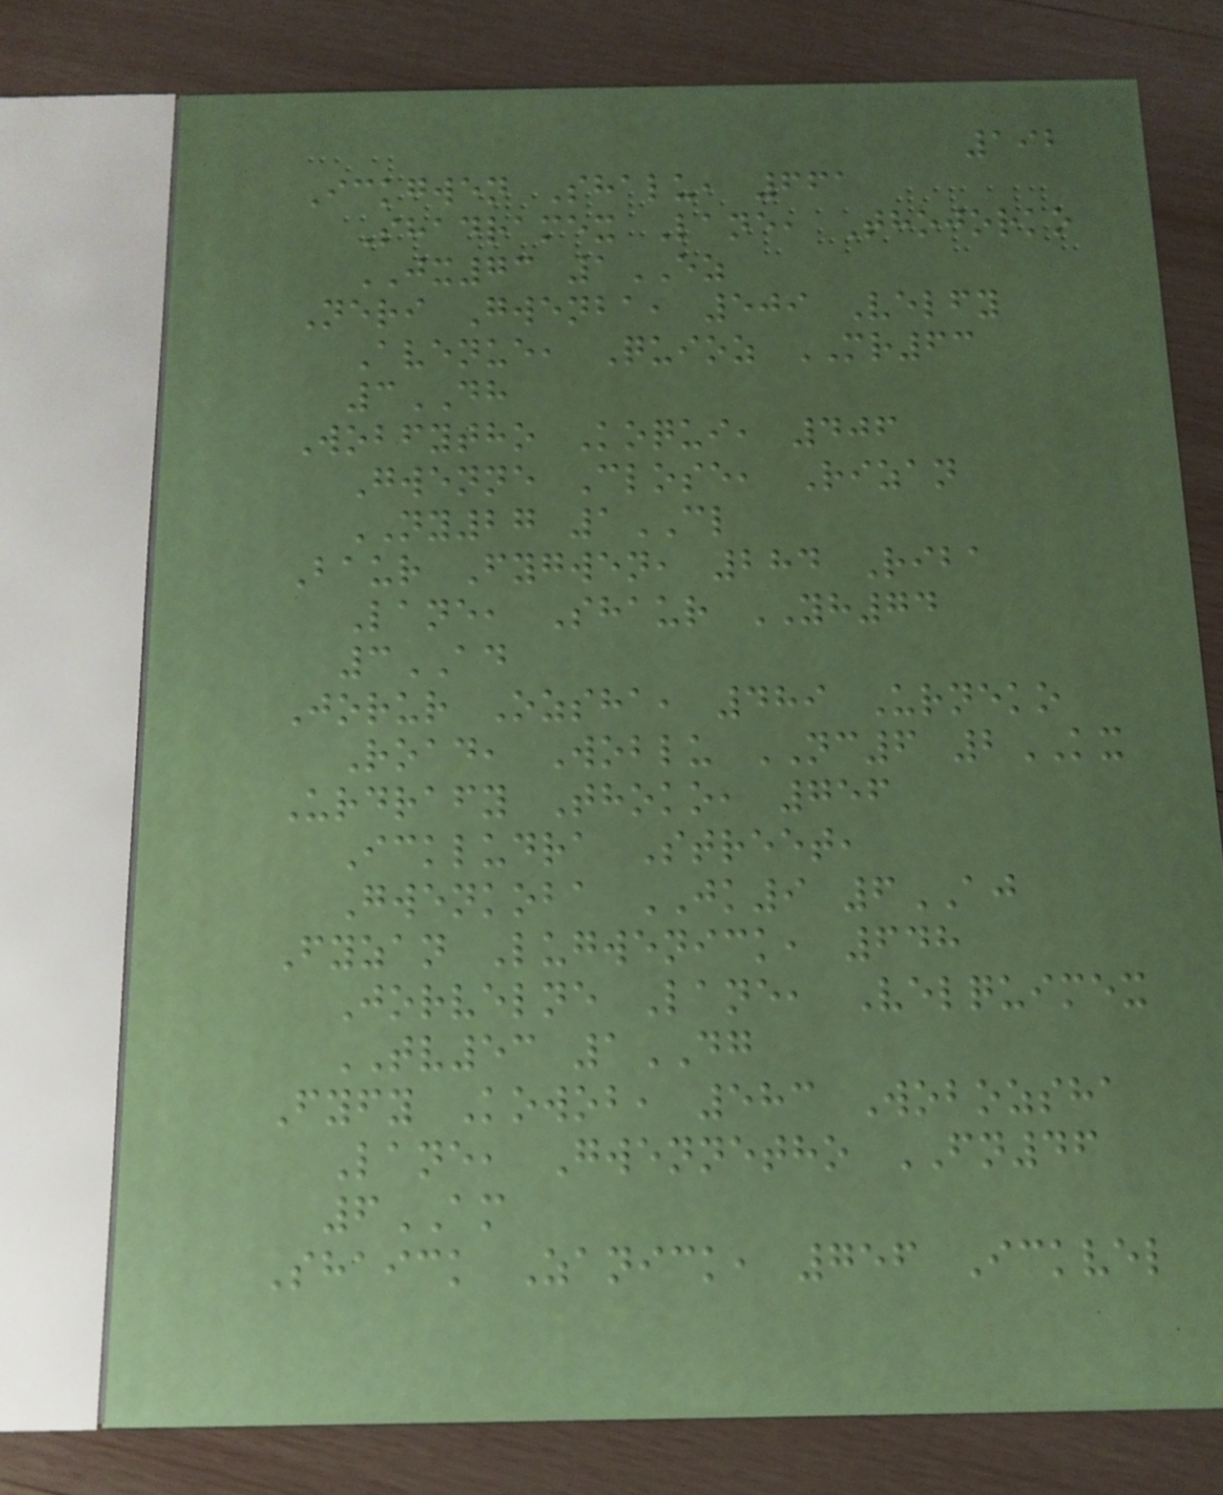192
Ickgwen Shalu, 661
Shadramex Lane, Thojorko
JX73 1EZ
Neri Gwenba, 509 Velfy
Avenue, Quioz MR63
3DH
Wobfytho Koqui, 406
Gwenne Close, Rizan
NY27 1CL
Baur Fygwen, 284 Riba
Lane, Shaur YH74
3AD
Jorur Ozsha, 489 Urneko
Road, Woblu NC6 2KX
Urdrafy Thoko, 756
Ickludra Street,
Gwenkoba JK9 6AJ
Fyzan Lugwenick, 648
Jorvelne Lane, Velquimex
TV53 1DG
Fyfy Kowob, 583 Wobozsha
Lane, Gwennetho FN46
6AM
Shaick Zanick, 756 Ickvel
